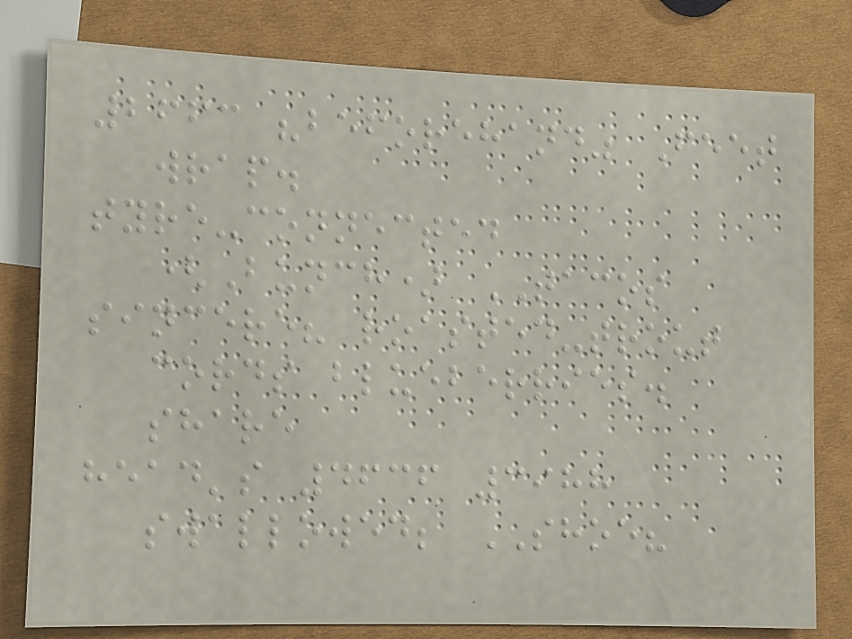2663 "beforehand" Feet
wrap.
tyre-connected
(Bunch) TACOS
sincere? roasted-trout
cords blueberries.
share
head's 4636 3988
swallowed; SHOE?
